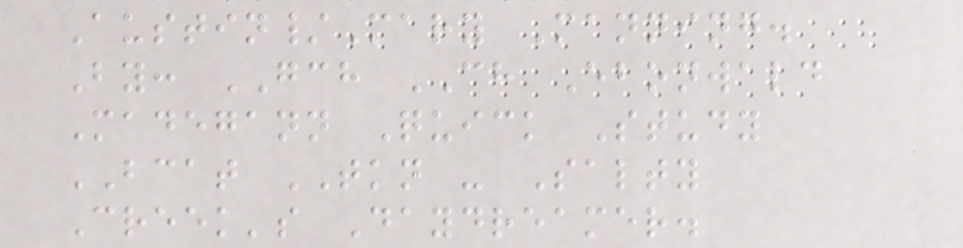Austin/Mary Manning.
By: GCH CH Ebonwald
Madegann Quick Study
BCAT TKN - Salty
Creek's Daydreamer.
